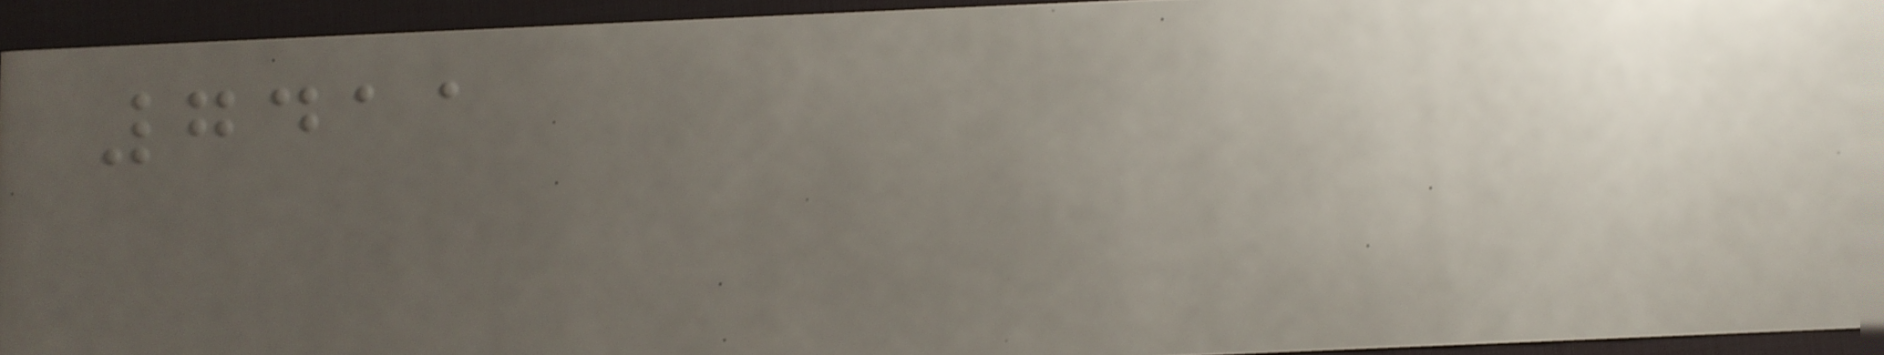7411
